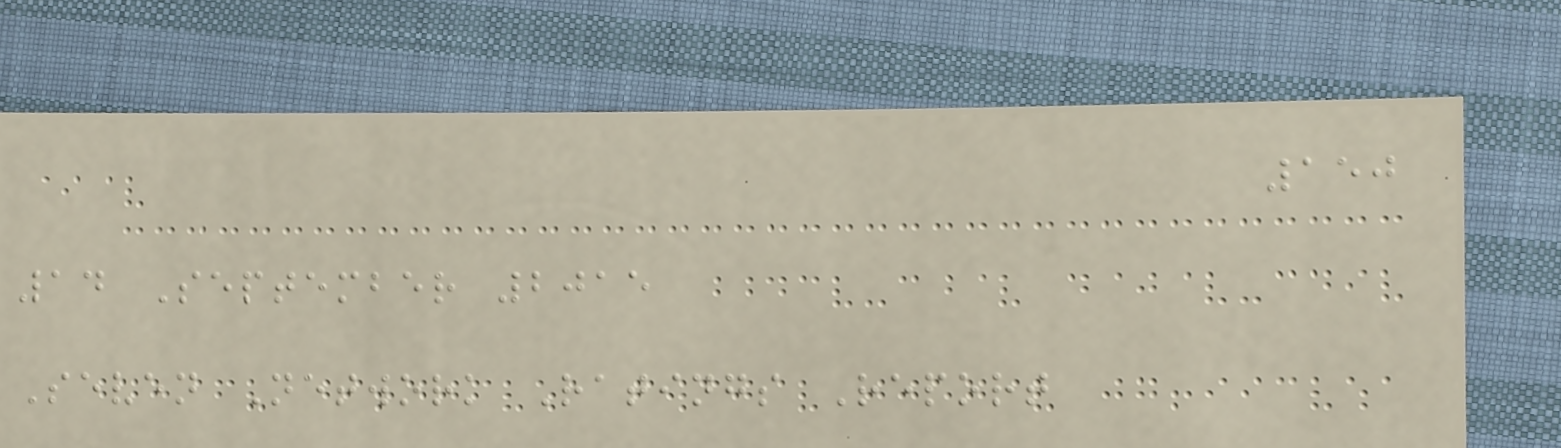150
14 September 2015
Seven Network Ratings Report
